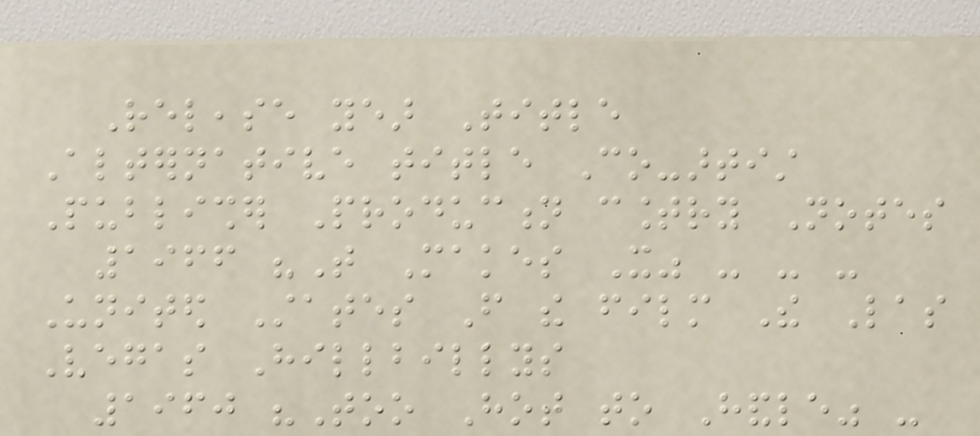Release year Title
Alternative title Co-artist
Publisher Production country Notes
1966 "That Makes It" - - -
United States From the film The Las
Vegas Hillbillys
1960 "Too Hot to Handle" -
